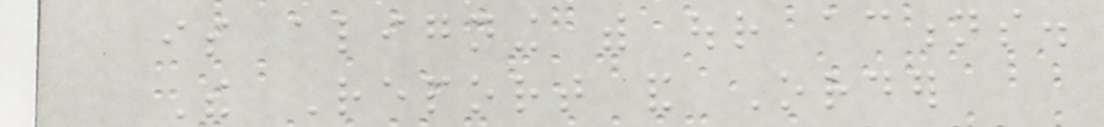is aligning with our actions.
The Report and Order
